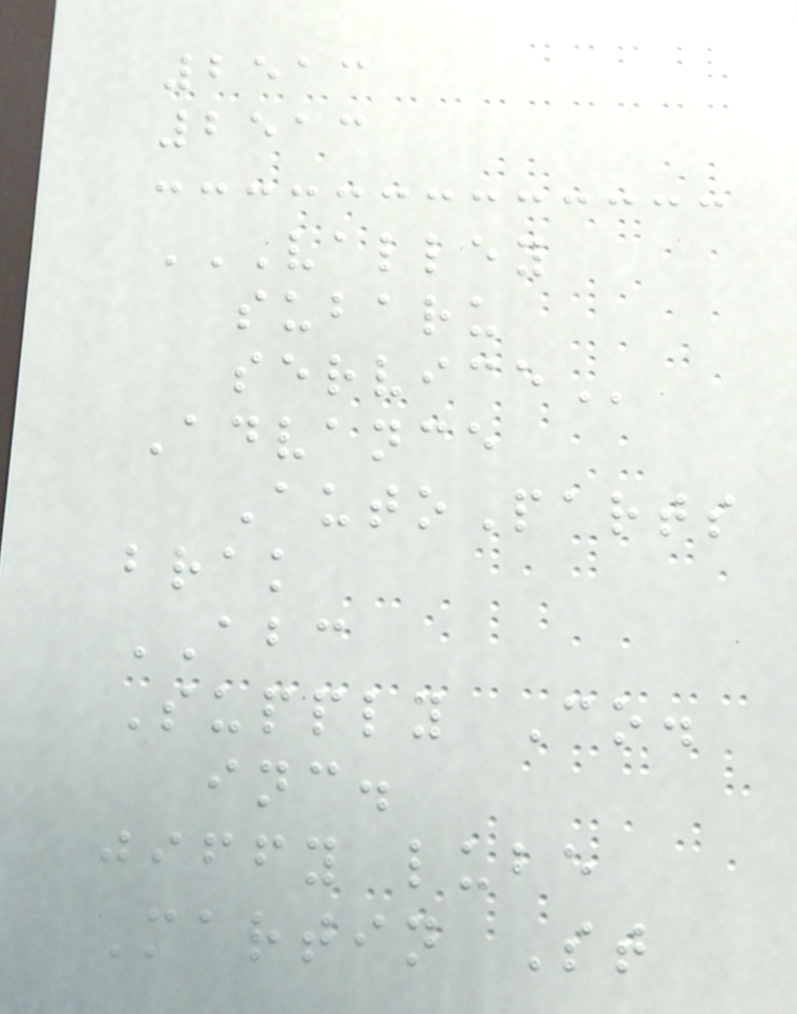2513
2513
VALLEY
SUBARU
SERVICE
Advance
AutoParts
brak
ABC
Supply Co.
inc.
jiffy lube
Martin St
